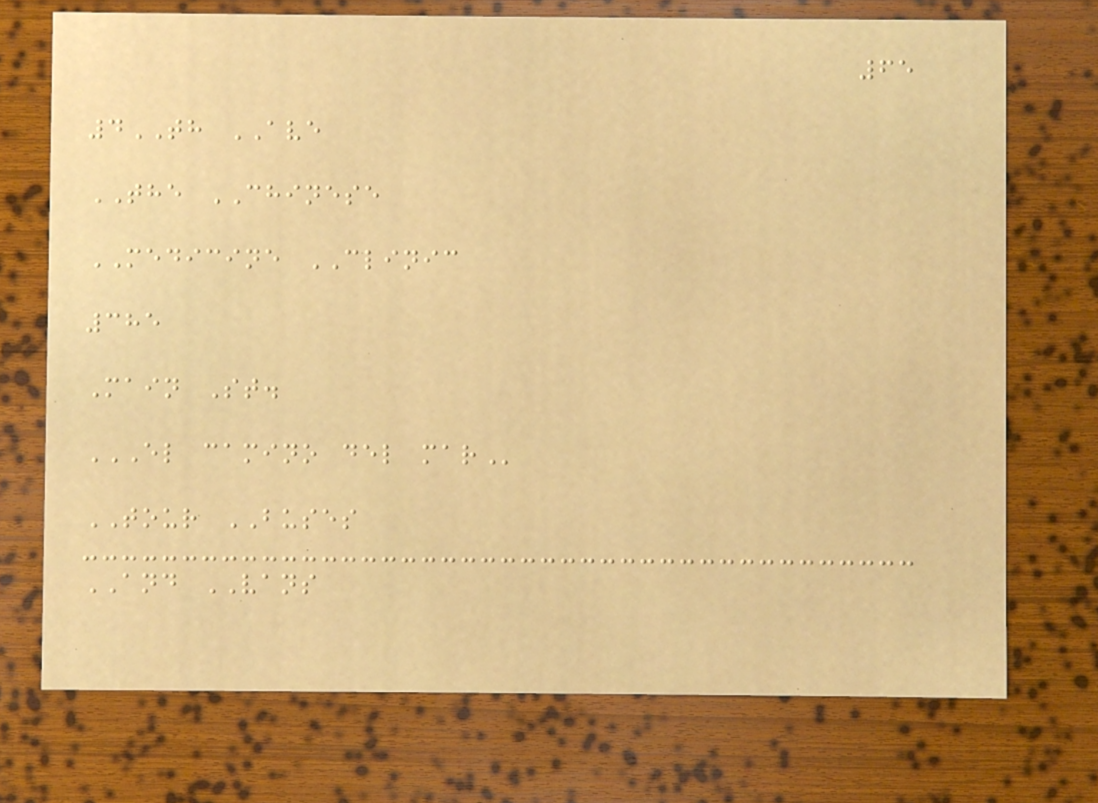65
4TH AVE
THE CHINESE
MEDICINE CLINIC
385
Main St.
EL CAMINO DEL MAR
TOUR BUSES
AND VANS
